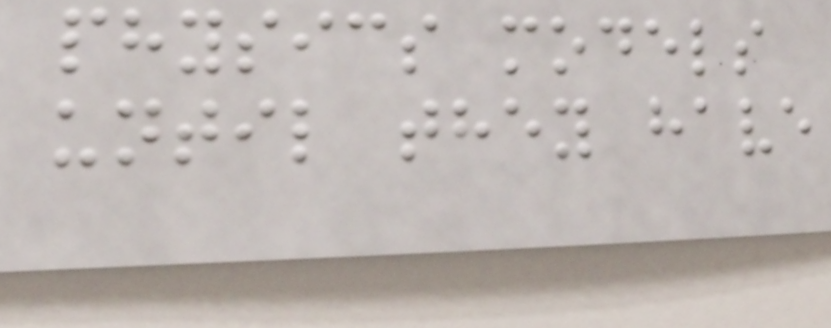physics models
until they have
